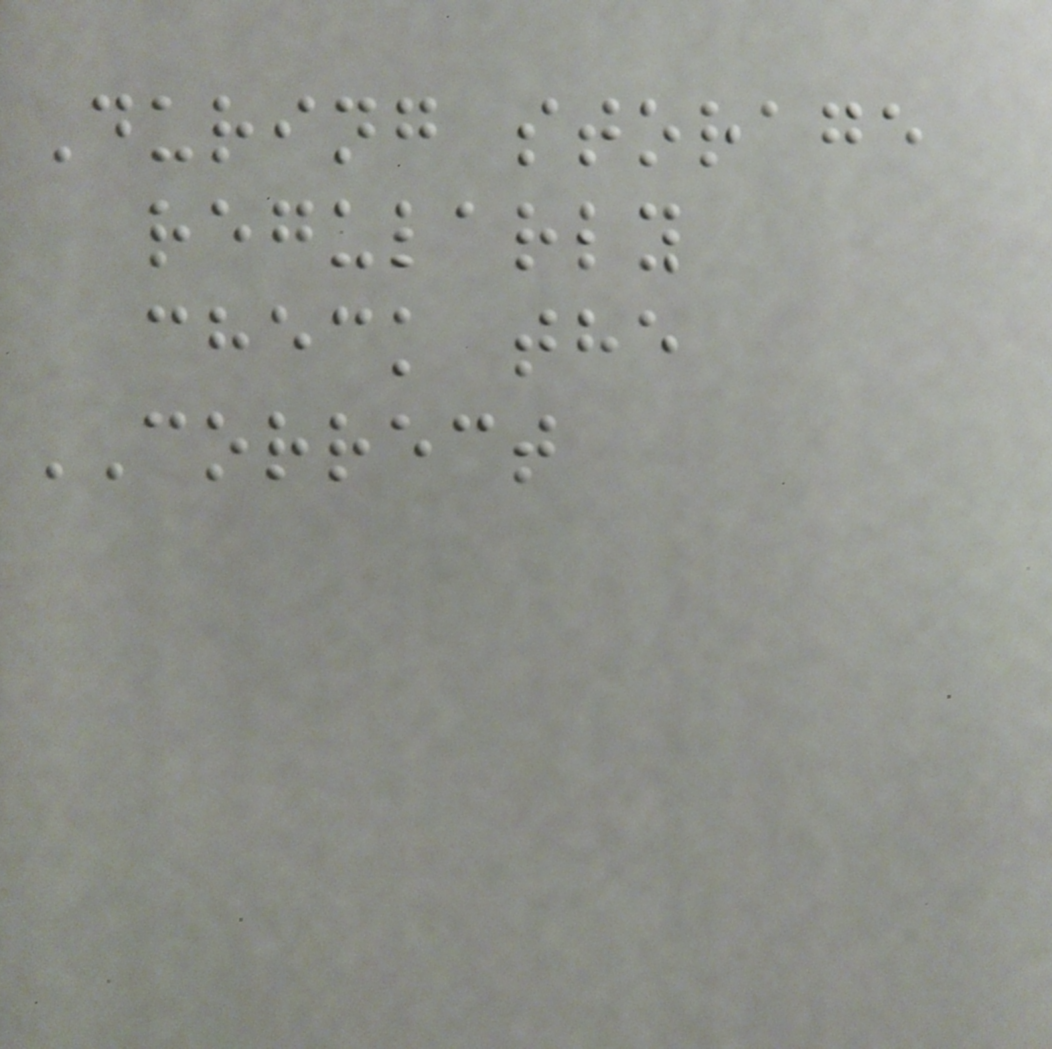During storage
regularly
check the
CORRECT
